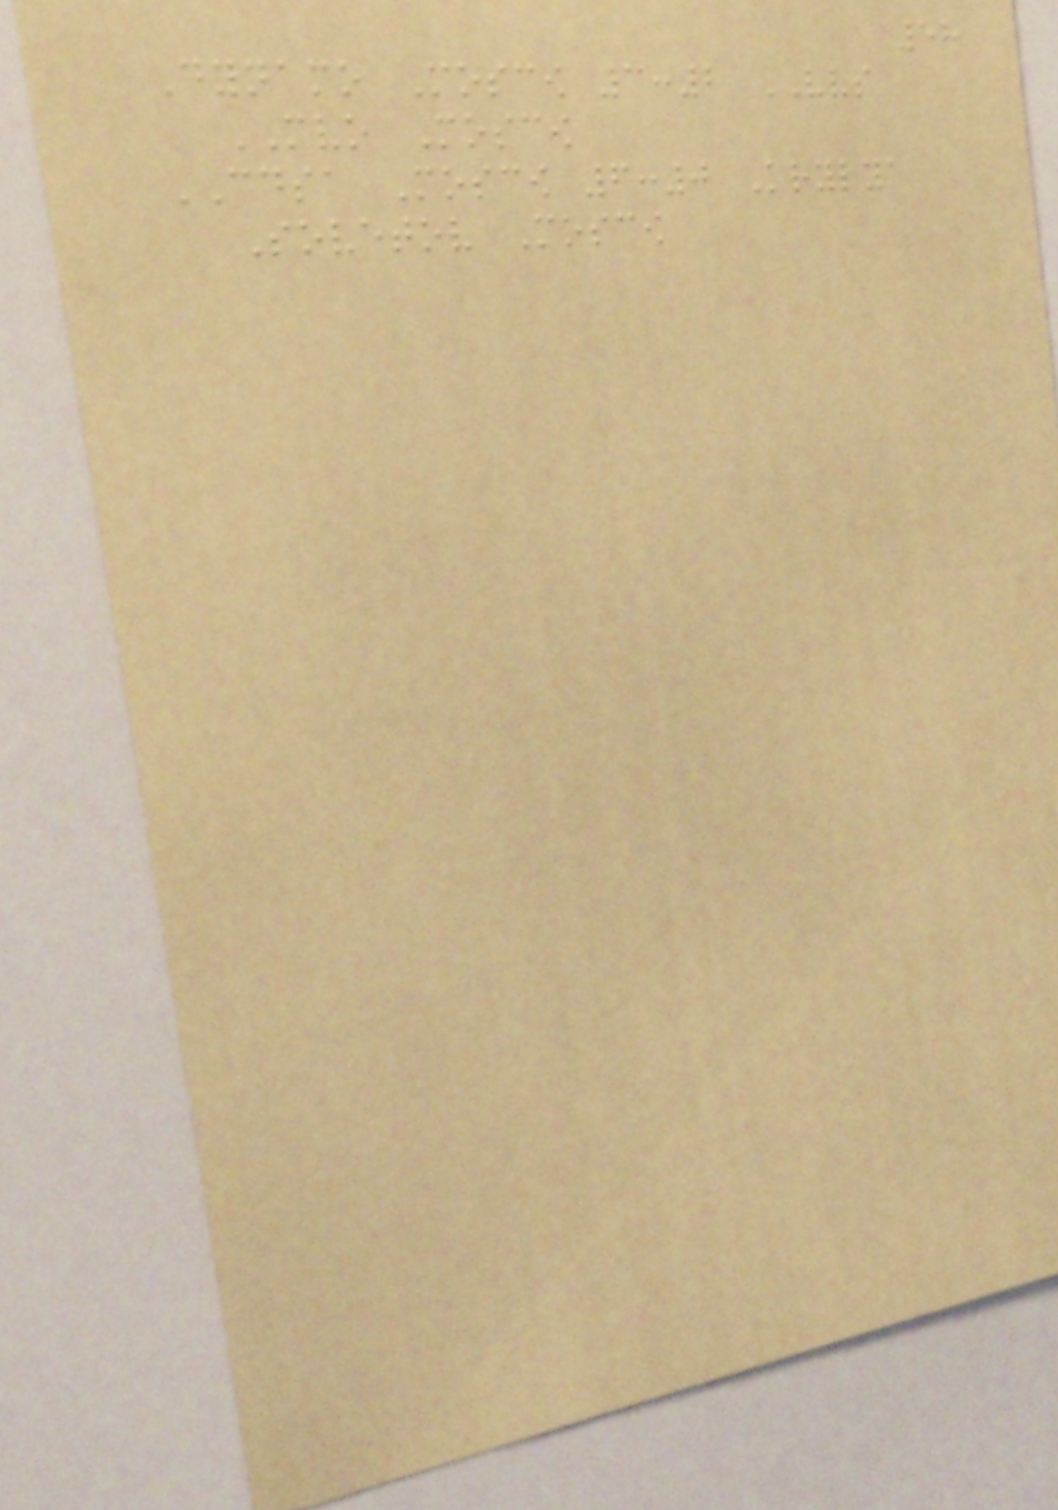58
Dynamo Moscow 3:2 VVS
MVO Moscow
CDSA Moscow 6:0 Krylya
Sovetov Moscow
